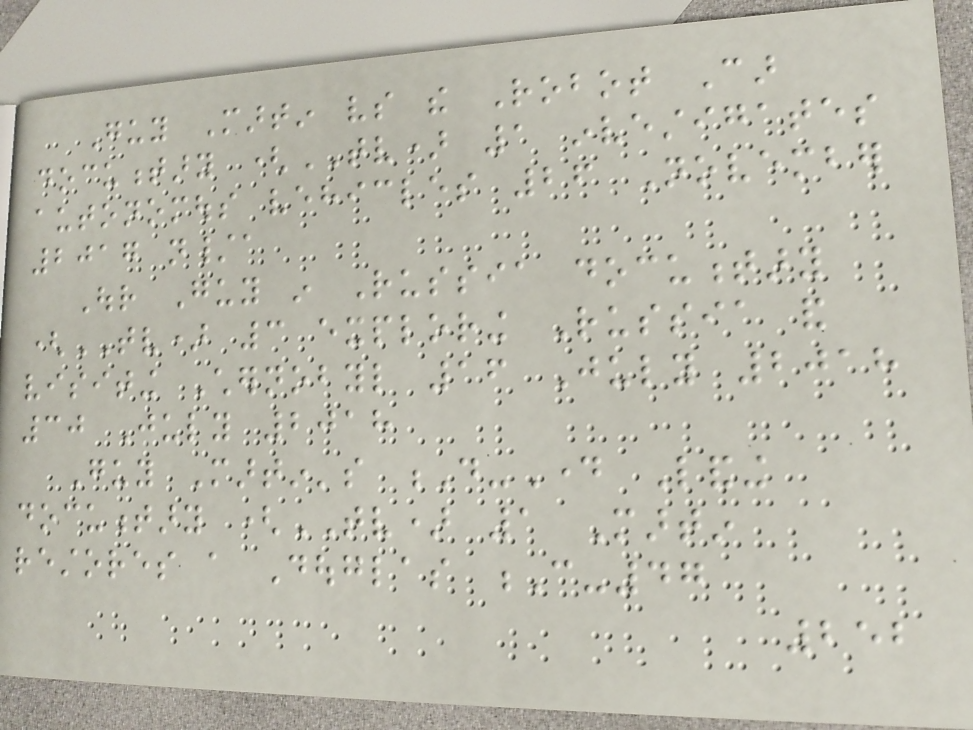Guy Martin vs the Robot Car
documentary (TV) 1 investigates
autonomous vehicles 26 November
2017 n/a
Our Guy in Russia documentary
(TV) 3 exploring Russia and
visiting Chernobyl 16 July 2018
30 July 2018
Guy Martin's D-Day Landing
documentary (TV) 1 Martin
restores a Douglas C-47
252
